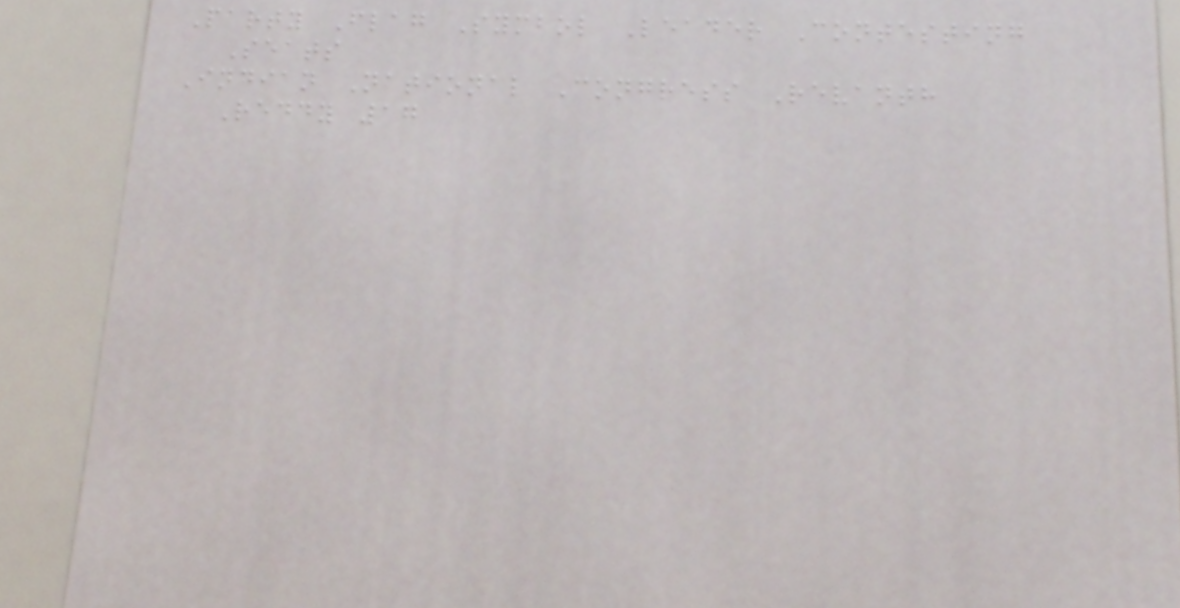Party Flag Symbol Leader Contesting
Seats
Indian National Congress Revanth
Reddy 17
